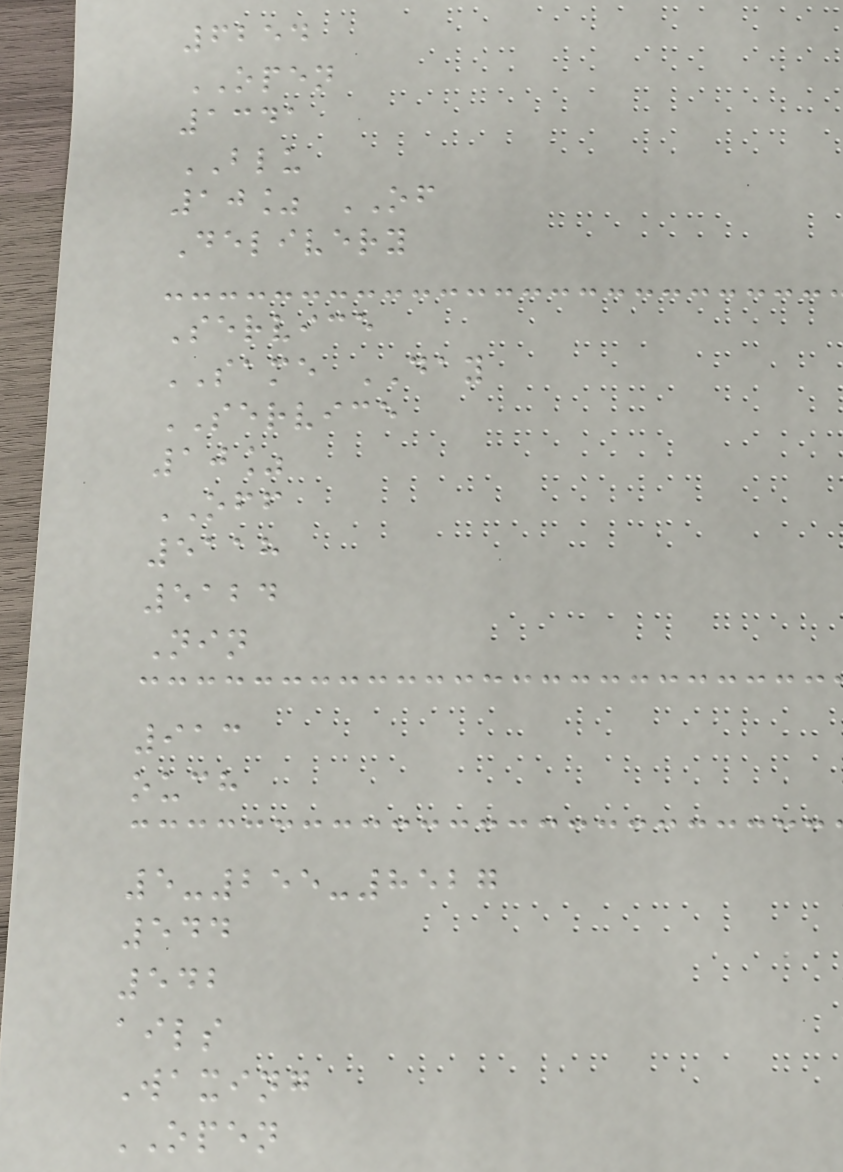6254
OPEN
1341
BLU
10% OF
Delivery
Service
SAME DAY
SERVICE
10%
OFF
5118
5124
Nin
913
ouch
5-255-8527
544
542
ails
Waxing
OPEN
